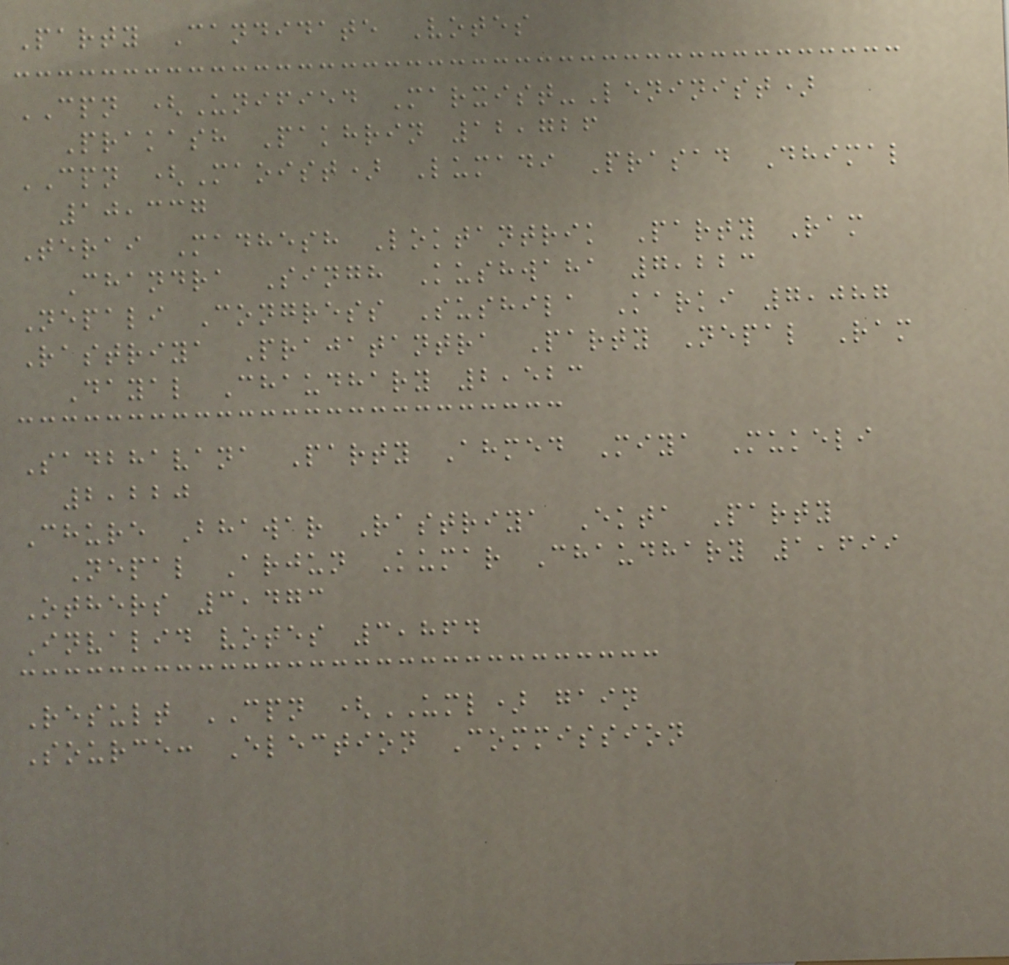Party Candidate Votes
CPN (Unified Marxist-Leninist)
Prakash Pakhrin 12,726
CPN (Maoist) Lumadi Prasad Dhimal
10,337
Terai Madhesh Loktantrik Party Ram
Chandra Singh Kushwaha 7,223
Nepali Congress Sushila Karki 7,087
Rastriya Prajatantra Party Nepal Ram
Dayal Chaudhary 2,523
Sadbhavana Party Ahmed Miya Mukeli
2,220
Chure Bhawar Rastriya Ekta Party
Nepal Arjun Kumar Chaudhary 1,699
Others 3,473
Invalid votes 3,864
Result CPN (UML) gain
Source: Election Commission
